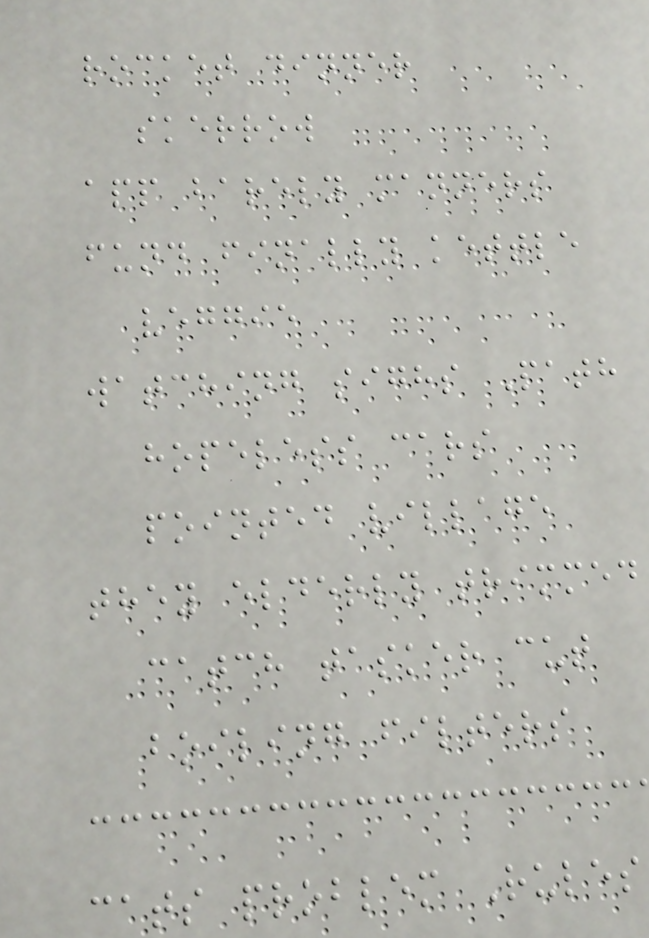rocket dinner
skerrow
app barely manners
fund finally kettle
veggie
watching sighs Path
hopeless cars
pointed village
they elderly trimmed
catch tasker cut
boiling filters
cats problem Rules
